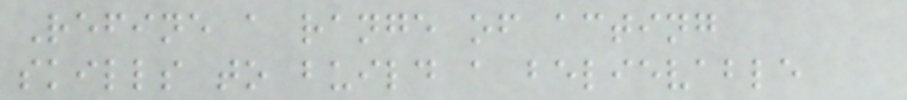Refine a range of acting
skills to build a believable
